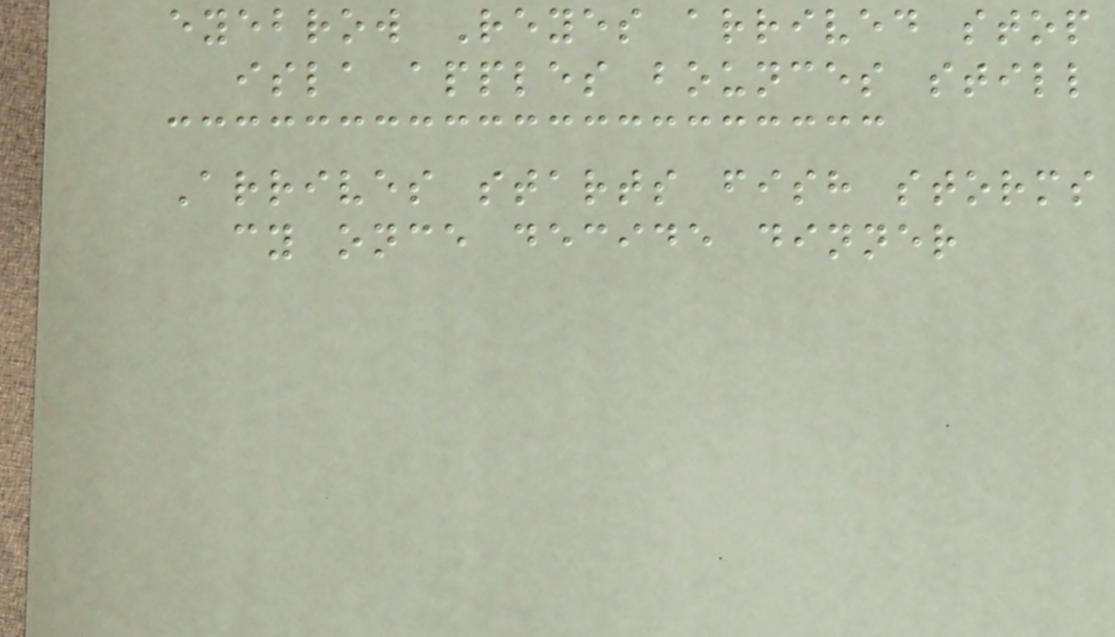eyebrow Reyes arrived stop
isla apples bounces still
Arrives starts fish storms
cy once decide dinner
